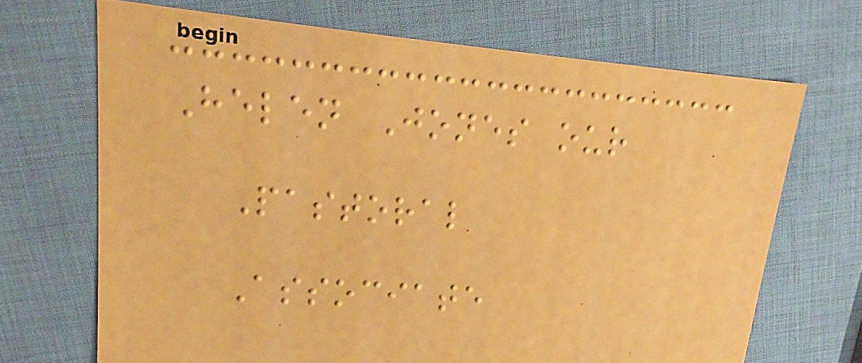Helen Jones our
Pastoral
Associate
